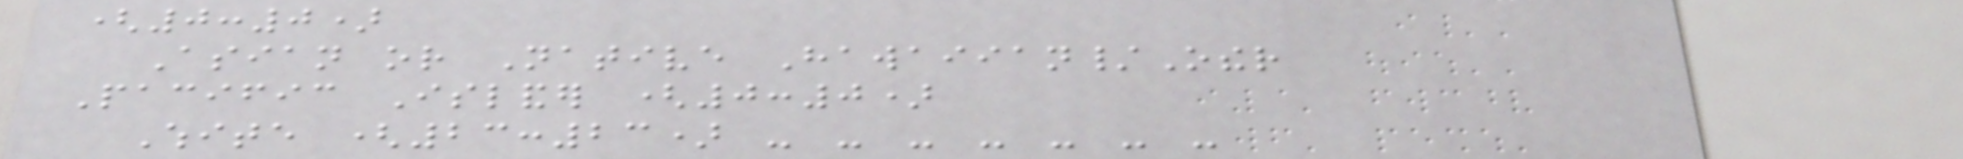(0:0)
Asian or Native Hawaiian/Other
Pacific Islander (0:0)
White (23:23) - - - - - - -
